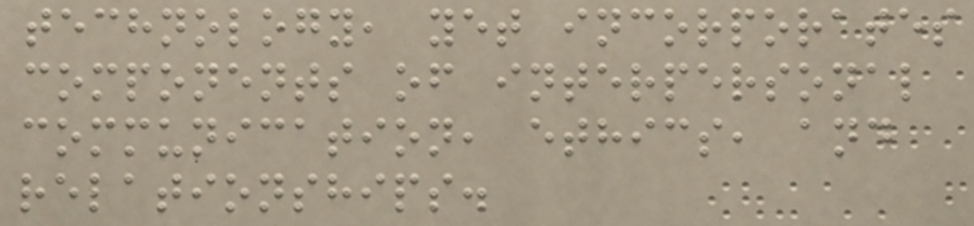technology, yet incorporates
components of interpersonal
communication, ethics, and
relationships.
